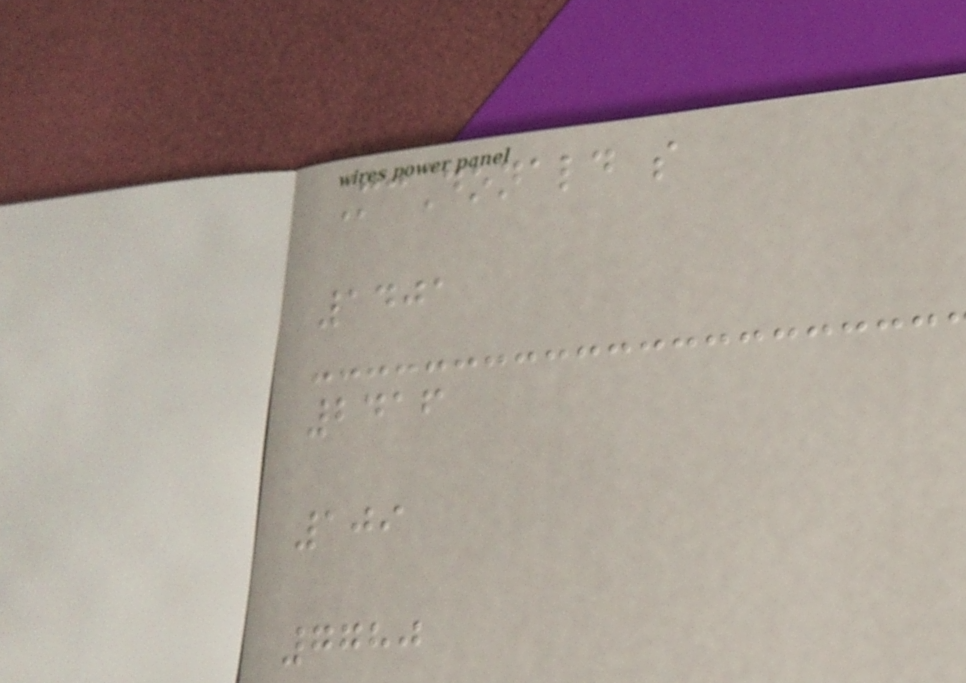McDonald s
1401
2416
109
7780
